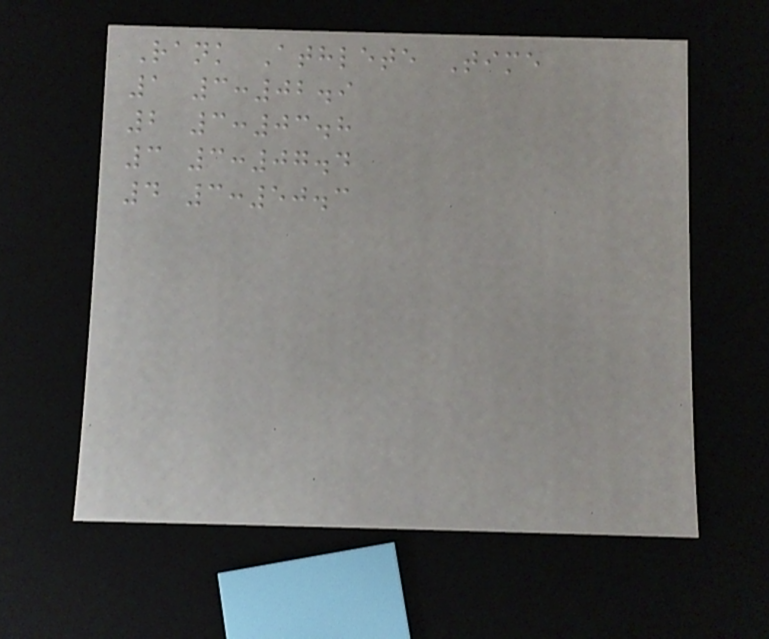Rank Athlete Time
1 3:02.9
2 3:03.8
3 3:07.4
4 3:50.3
